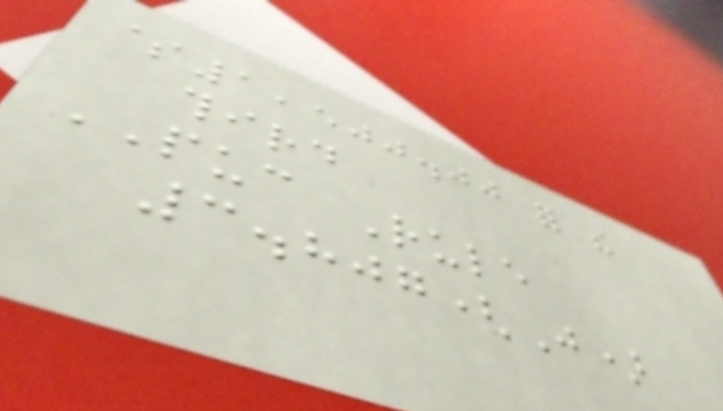$1,500.00 for the
third
PUC Rule
3.807(J)
